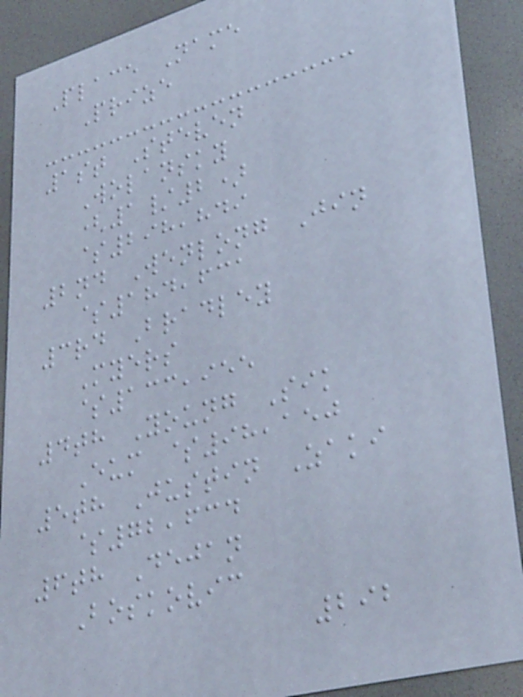Place Name
Prize
1st Steven
Wolansky
(1/2)
$298,849
2nd Wenlong Jin
$184,631
3rd Bradley
Myers
$133,955
4th Young Sik
Eum $98,150
5th Justin Zaki
$72,634
6th Dejan
Boskovic
292
